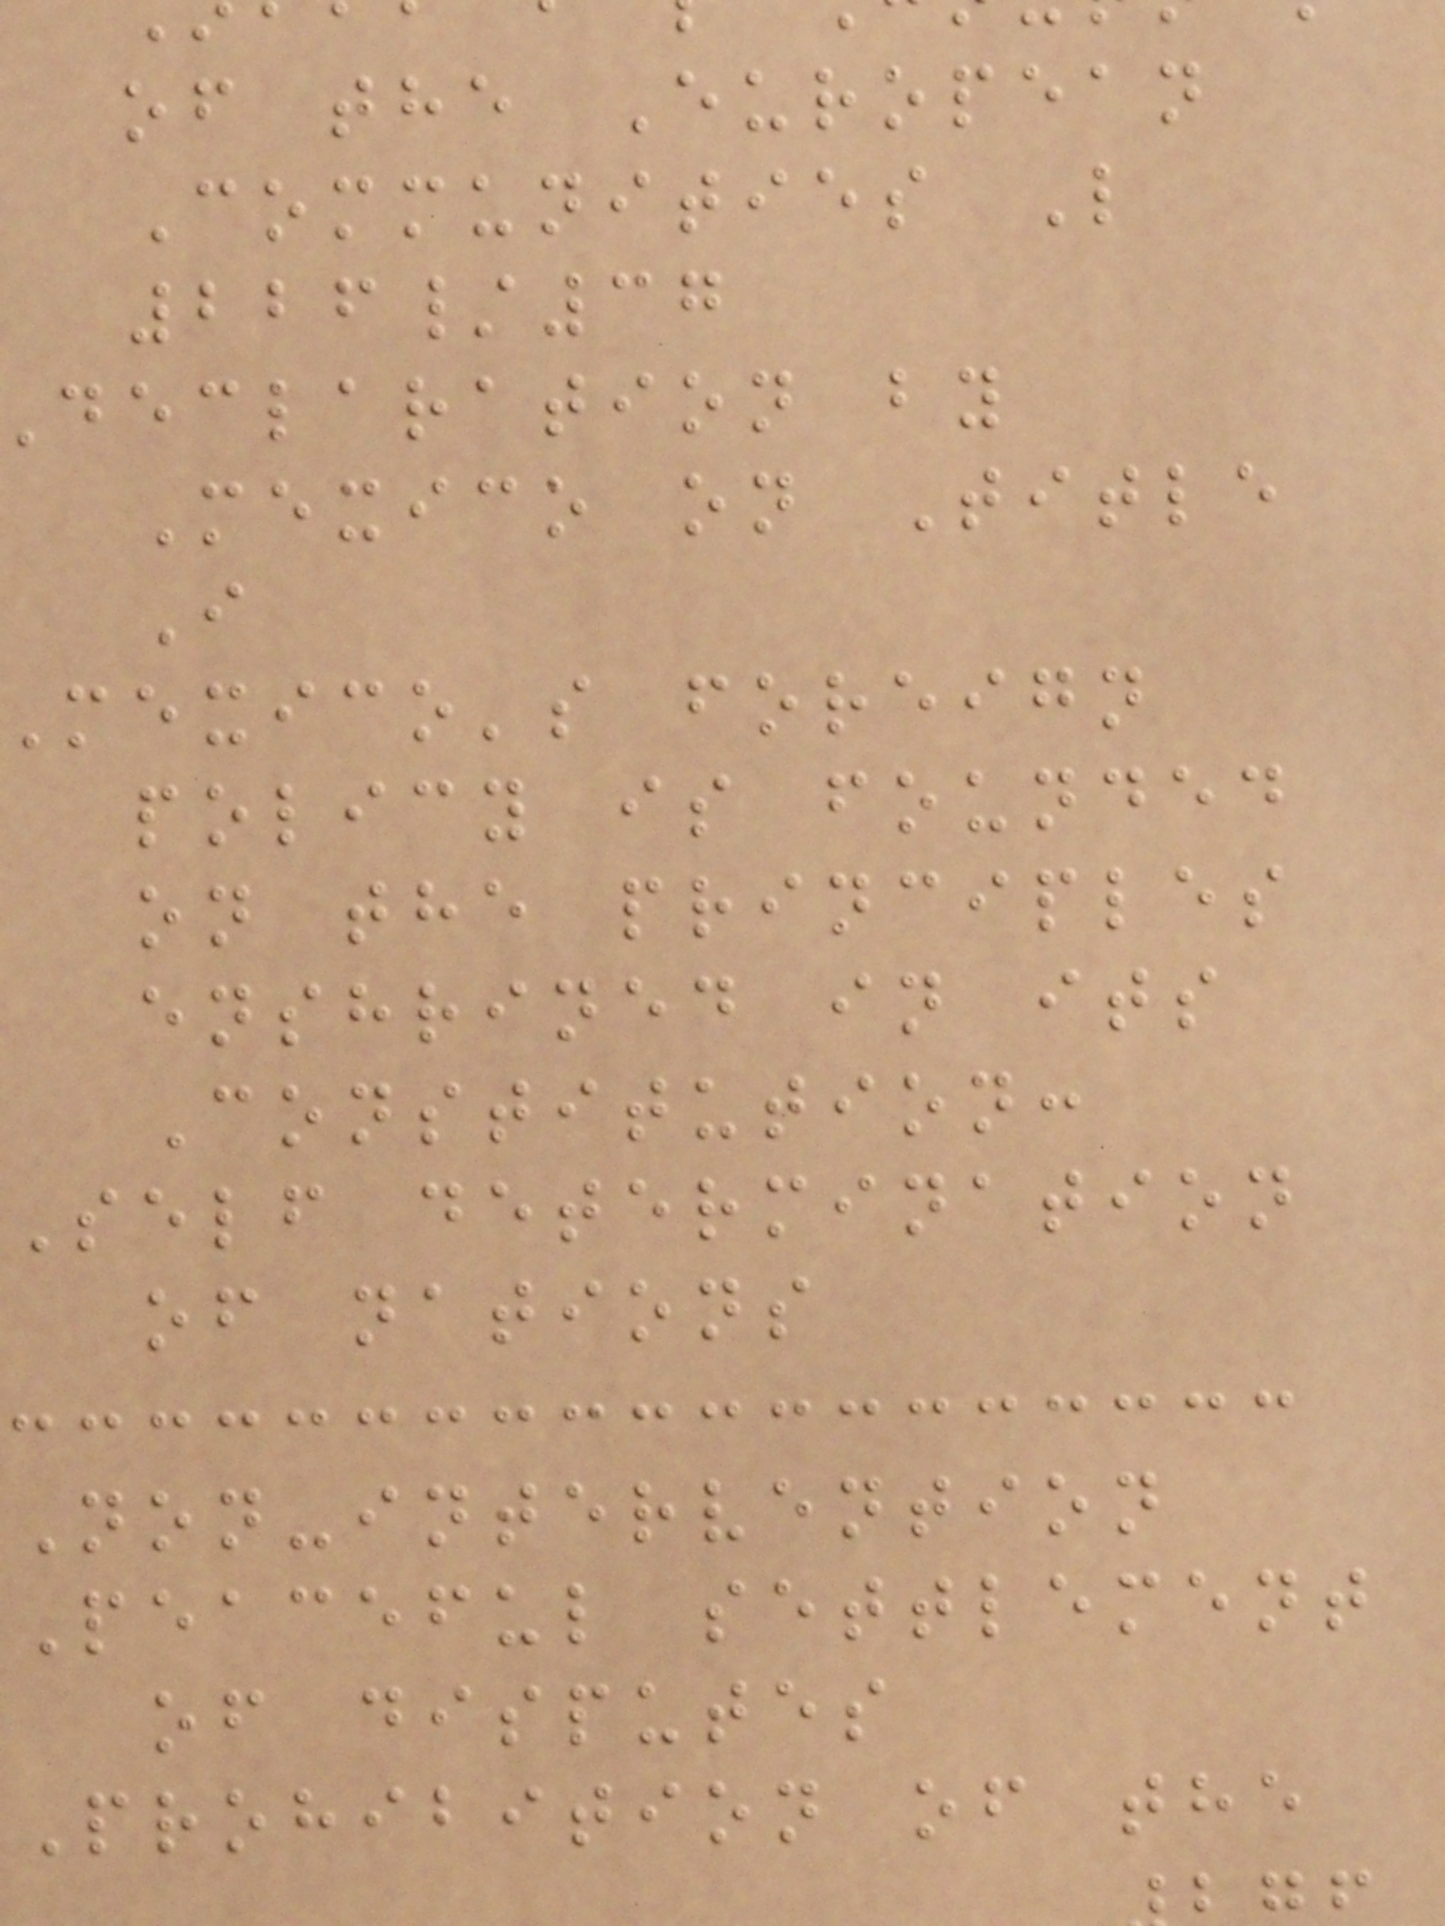of the European
Communities L
226/37
declaration by
Mexico on Title
I
mexico's foreign
policy is founded
on the principles
enshrined in its
Constitution:
Self determination
of nations
Non-intervention
Peaceful settlement
of disputes
Prohibition of the
